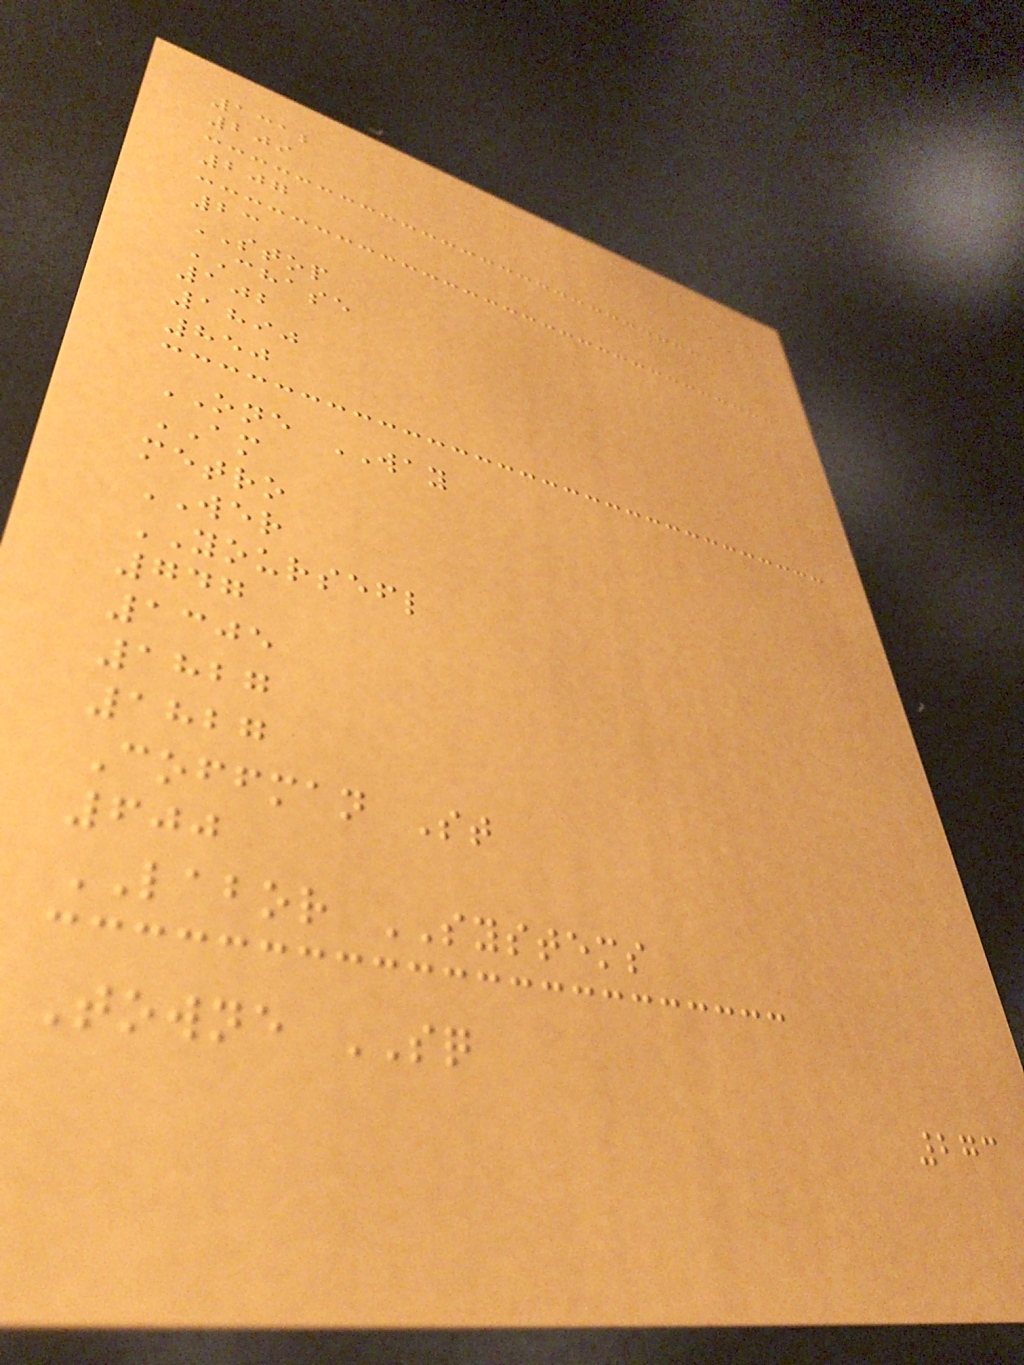1312
209
207
23
STOP
CHASE
102
1890
850
ONE WAY
AM
metro
WER
YOURSEFL
747
1305
1827
1827
Coffman St
600
LABOR SYSTEMS
Towne SQ
273
